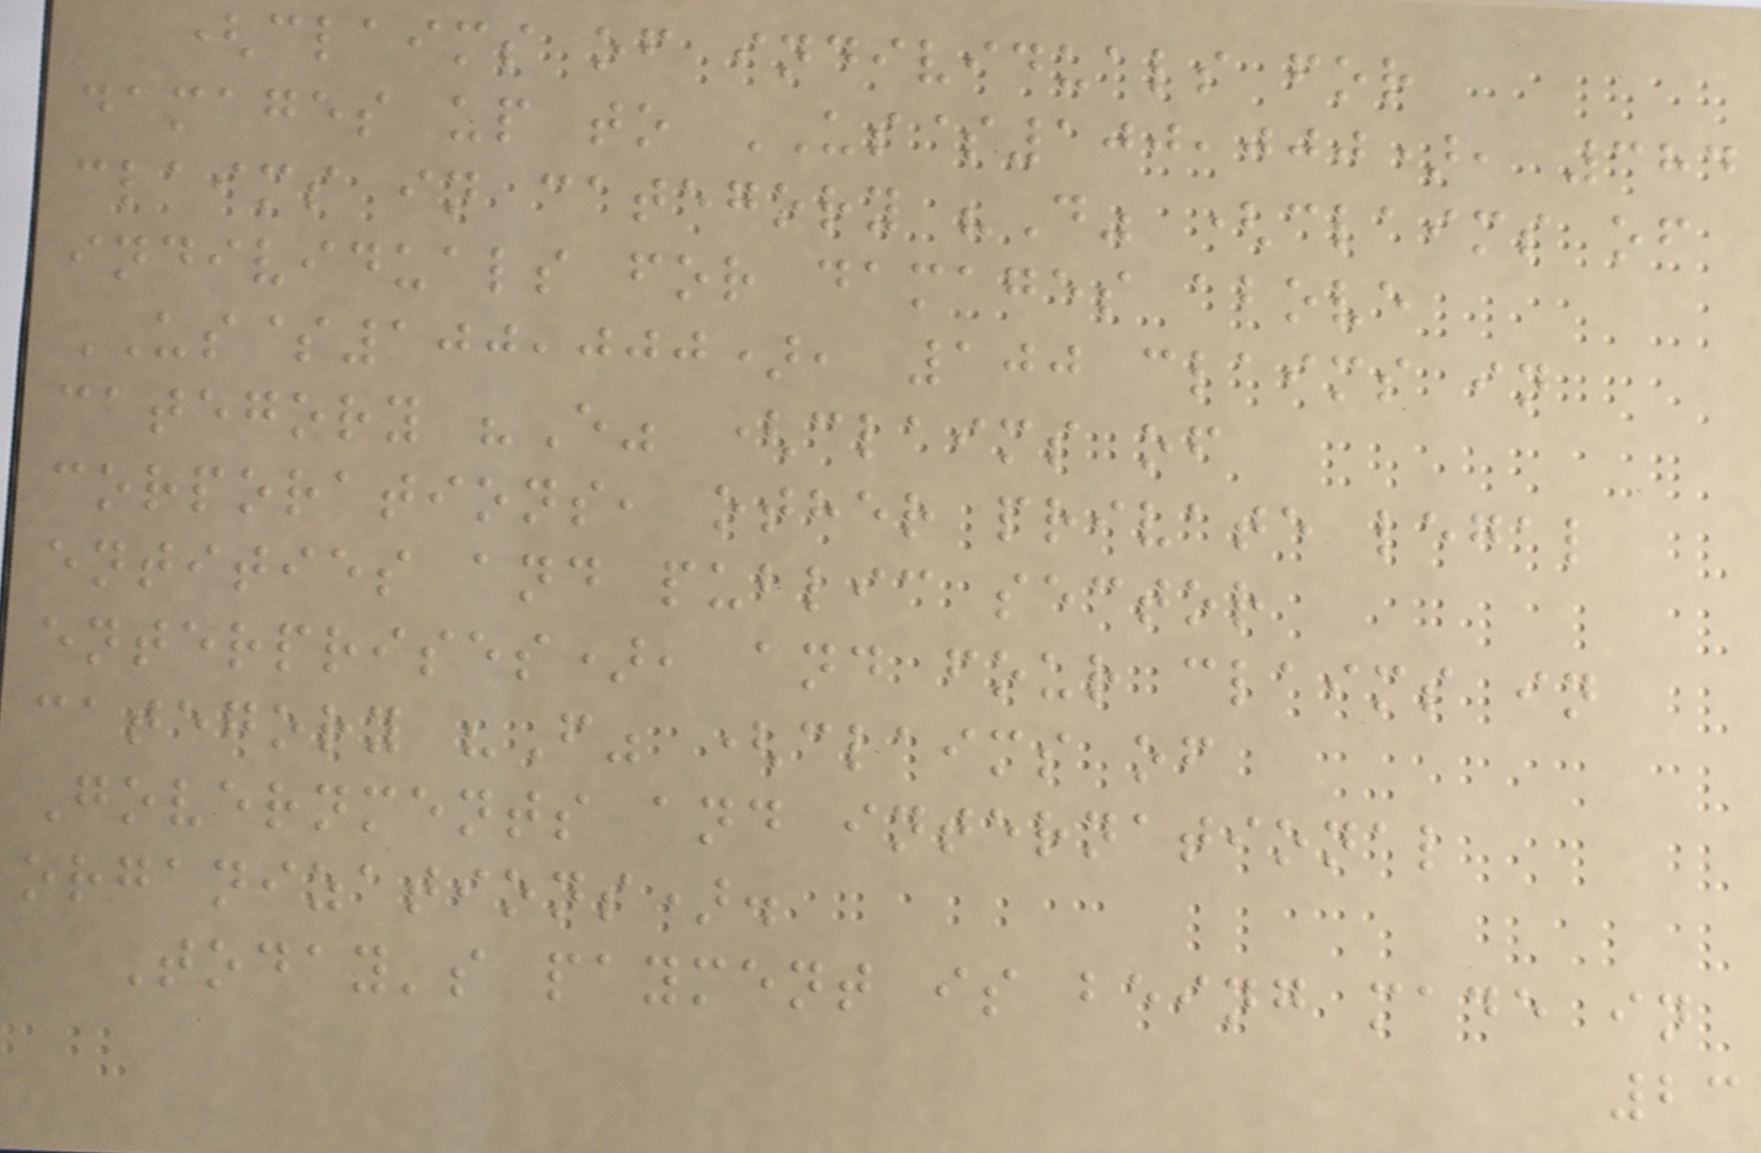(claims of individuals for
damages up to US$100,000), 384
claims in category "D" (claims of
individuals for damages above
US$100,000), 100 claims in
category "E" (claims of
corporations, other private legal
entities and public sector
enterprises), and four claims in
category "F" (claims of
Governments and international
organizations).
Today's payment is being made in
23
